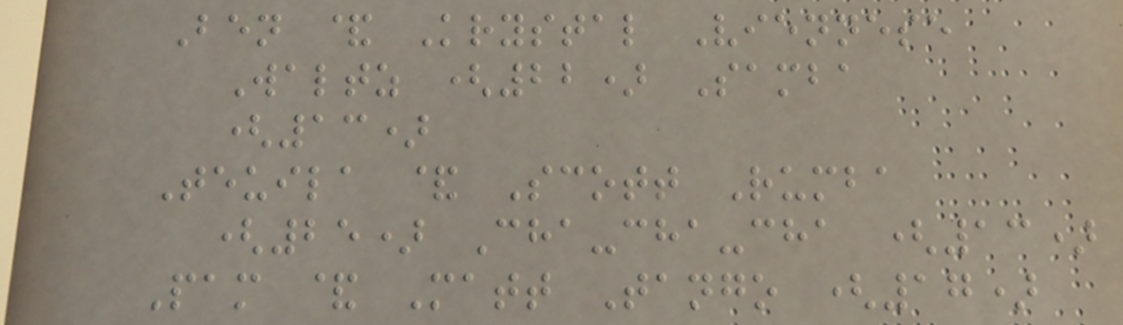Ben & Krystal Viennese
Waltz (22) Samba
(13)
Teuila & Scott Rumba
(25) Cha-cha-cha (13)
Pam & Matt Tango (17)
